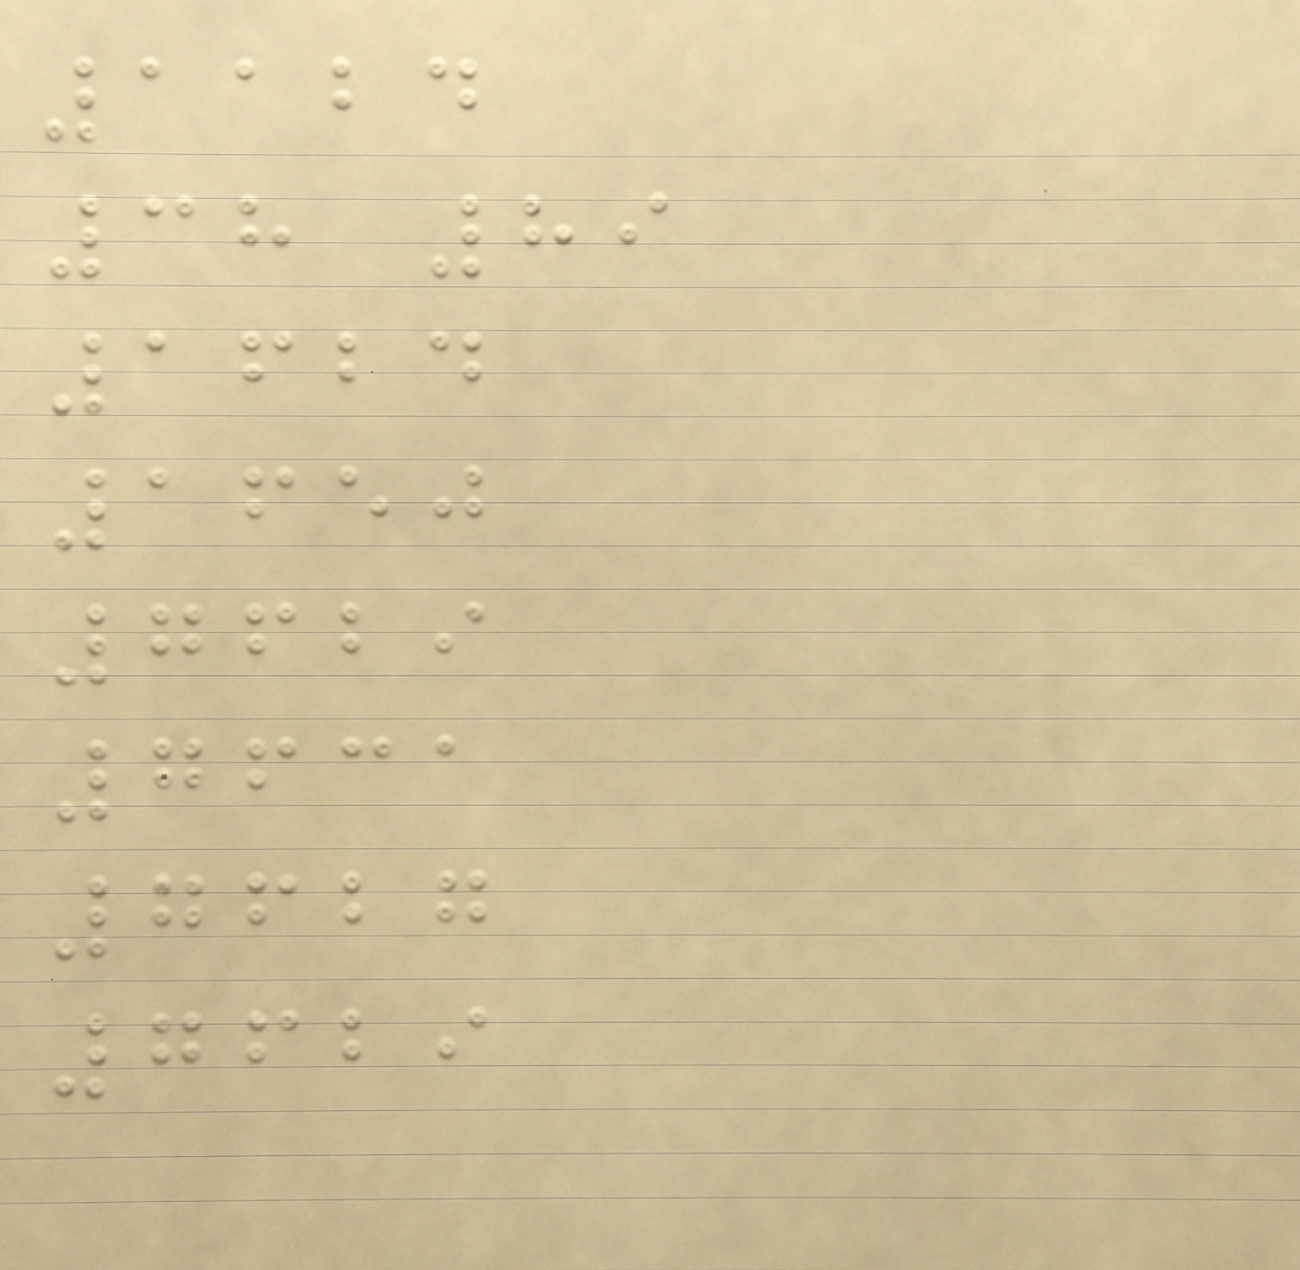1124
38 89
1624
1650
7629
7631
7627
7629
